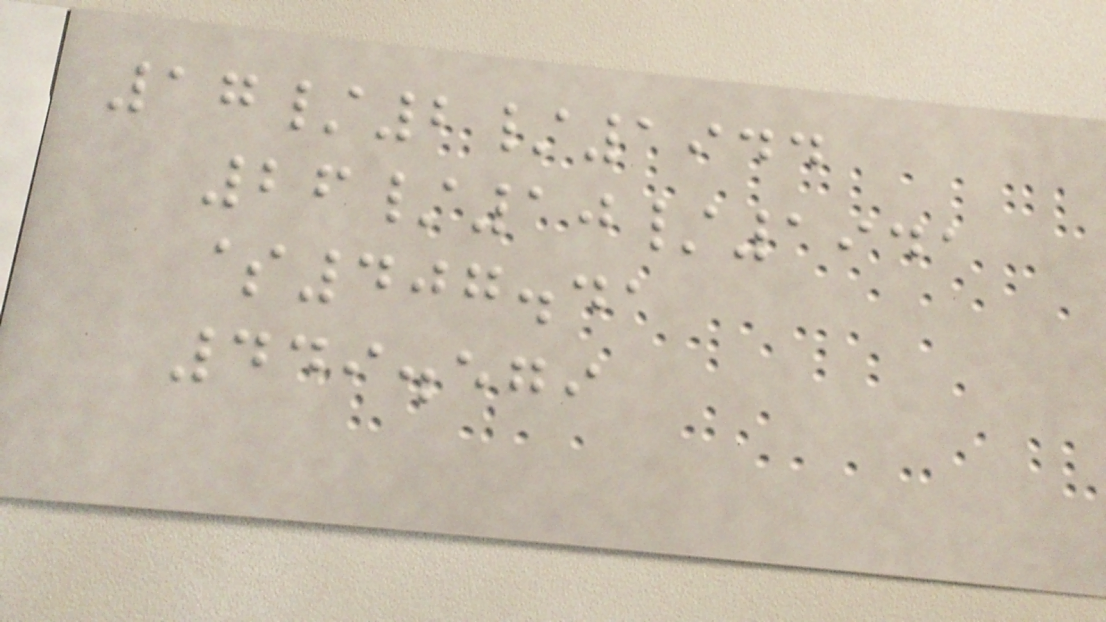17/2/1944
26/10/1941
$407.41
449.579
